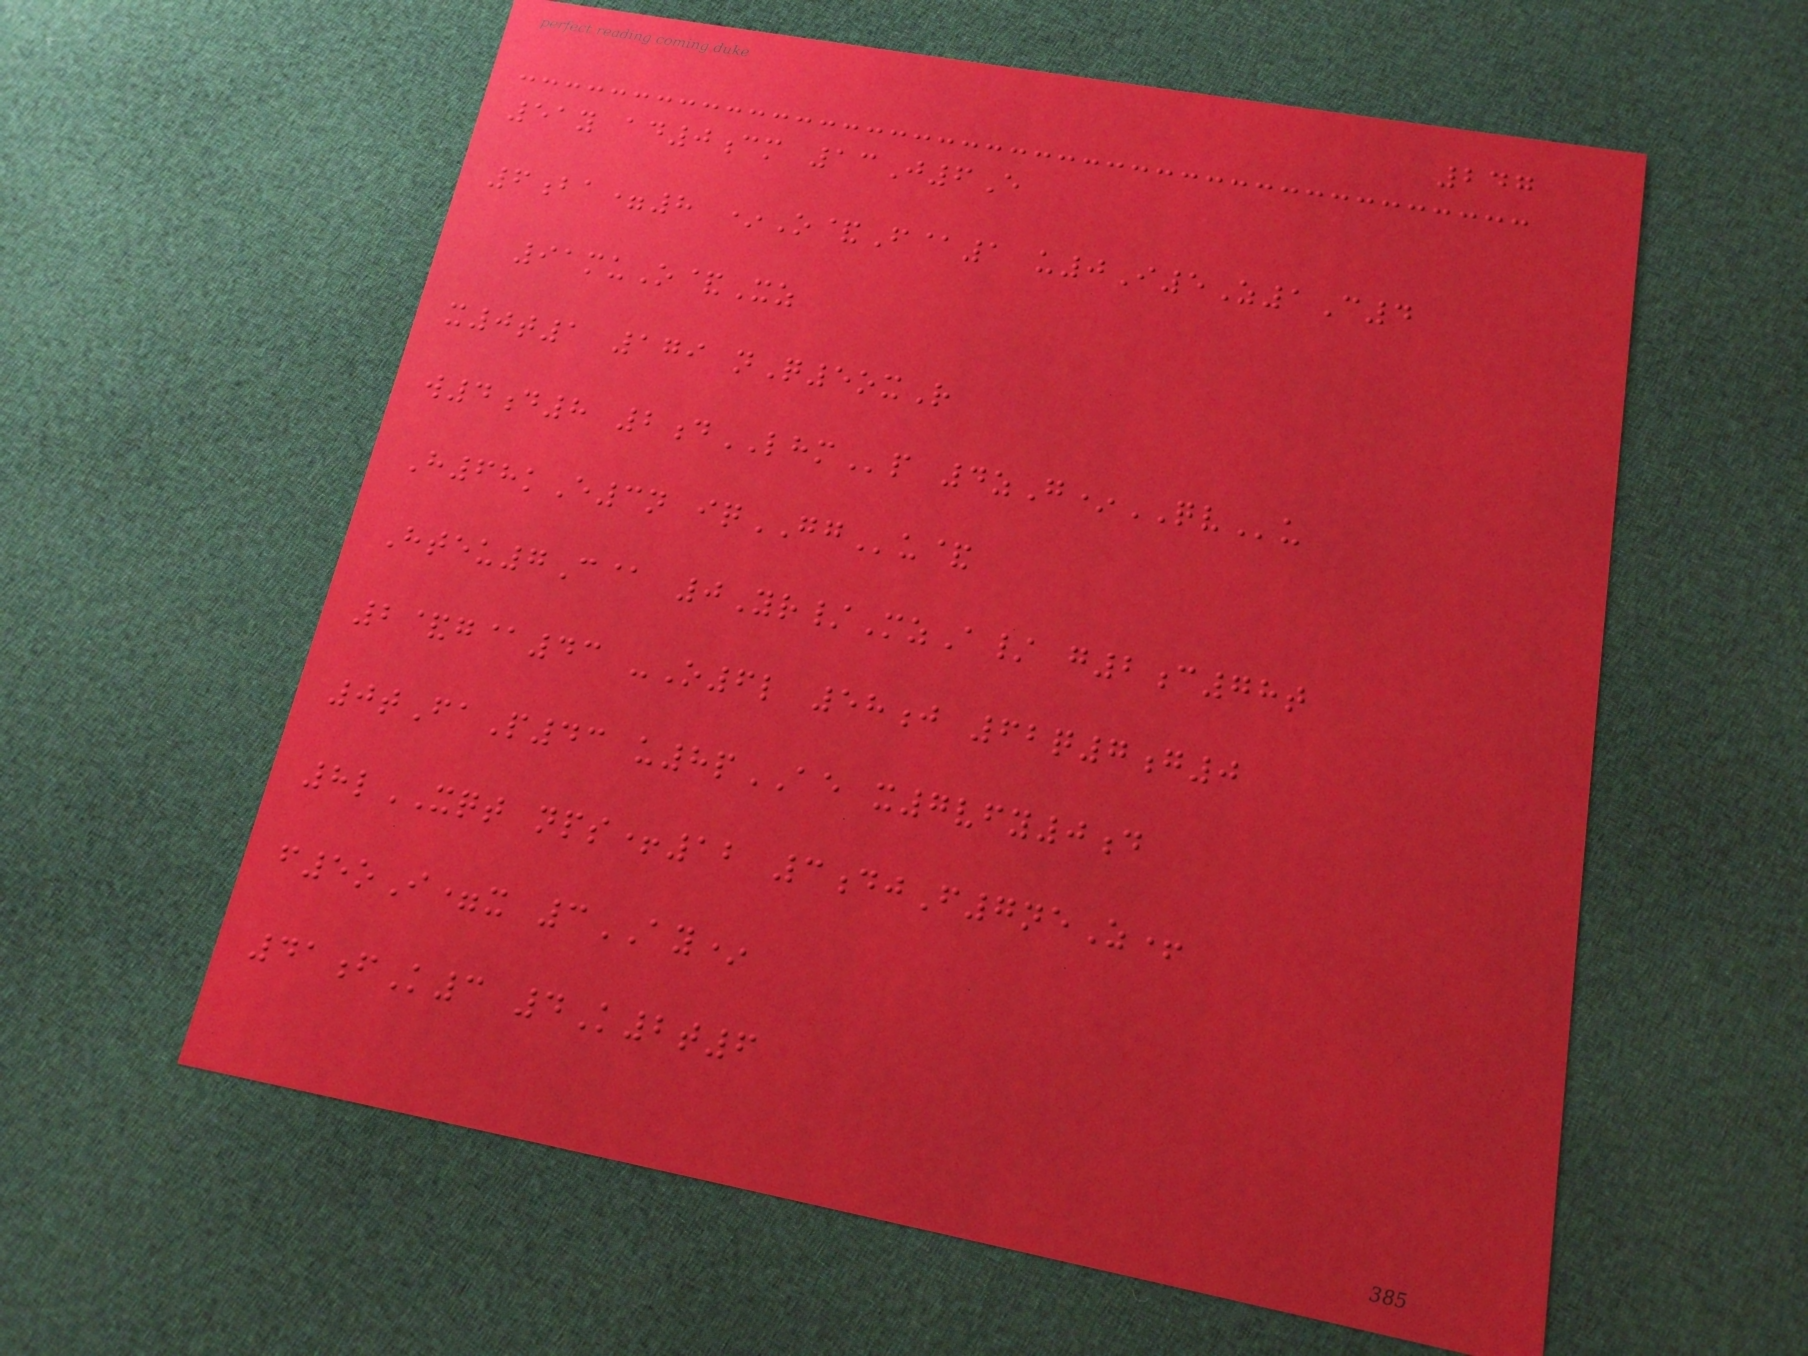247
51y ad0cm 13J6E
6ba=8 *O&F@1 u0I5Z1C4
91muO&Xz
x0t1 179 nQ5oxR
w4d8 2dLHMp 4zG*QVu
H68kE3n iqGGu&
Hteu7C@ 0Yr/MzA/ g2c78t
2&g@43 -O6l 58j 62q7g0
0tFaP43 u8pAE x7vfy0d
8lXQT nps+12 3djF7neZ+
f5oI=x 3AY*
41fK3 4K2t6
